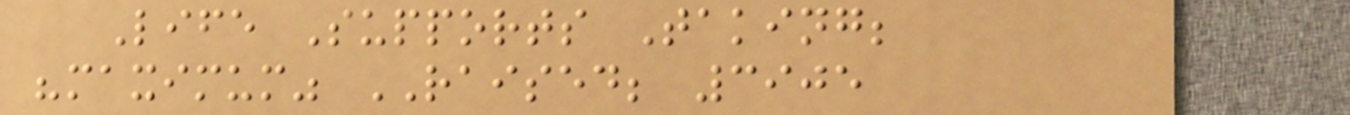Life Supports Taking;
"maximum" RAISED; 3905
